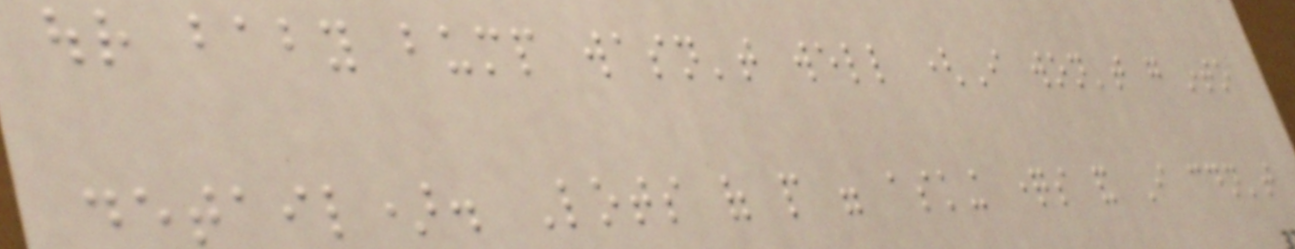our baby bump wasn't well (I won't go into
detail). Lots of people were asking questions and I couldn't
